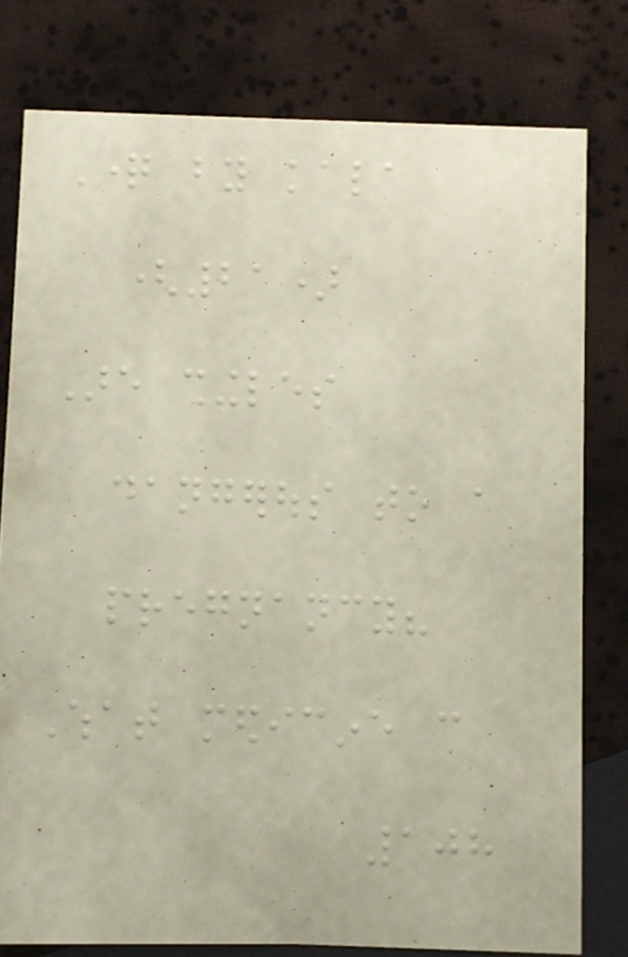Question by kala
(21)
Are shingles
dangerous to a
pregnancy?
What medicine can
108
